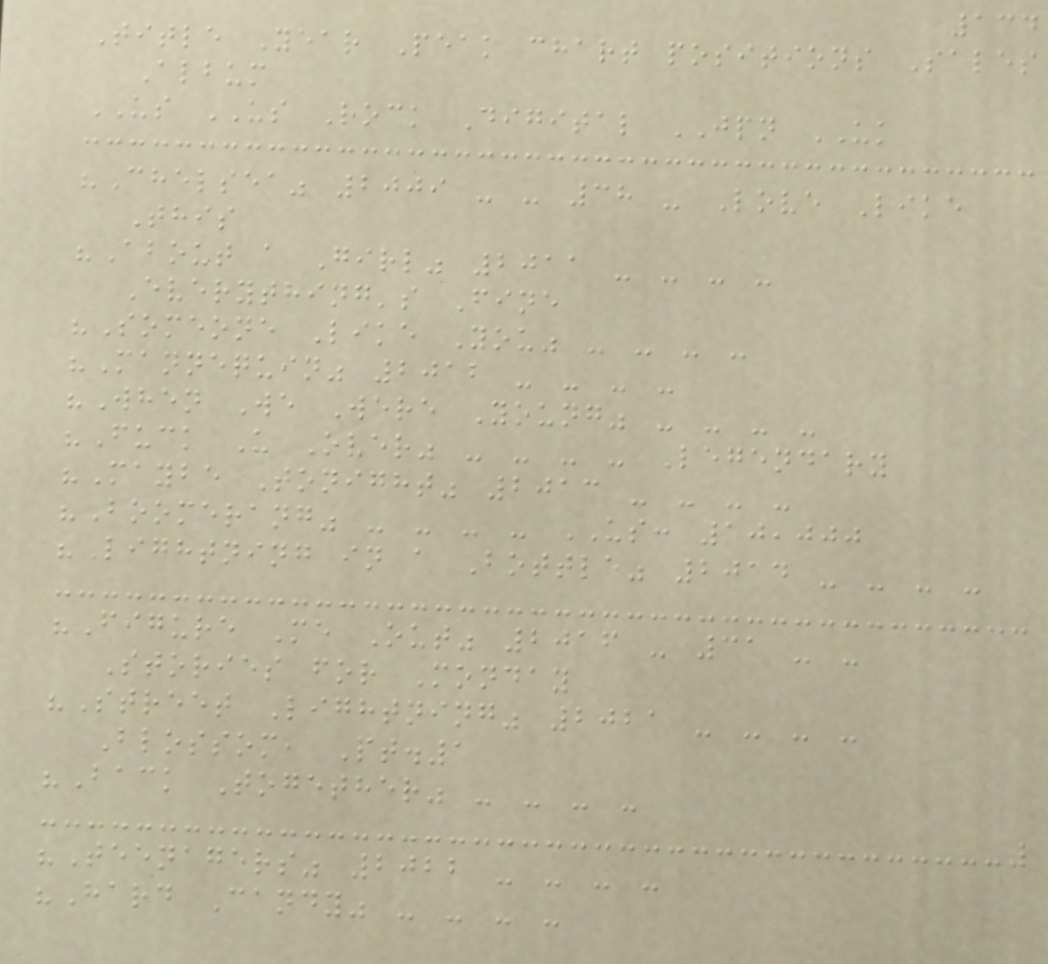134
Title Year Peak chart positions Sales
Album
US US Rock Digital JPN UK
"Chelsea" 2009 - - 38 - Love Like
This
"About a Girl" 2011 - - - -
Everything's Fine
"Someone Like You" - - - -
"Mannequin" 2012 - - - -
"When We Were Young" - - - -
"Fuck U Over" - - - - Legendary
"Maybe Tonight" 2013 - - - -
"Boomerang" - - - - US: 10,000
"Lightning in a Bottle" 2014 - - - -
"Figure Me Out" 2016 - 31 - -
Stories for Monday
"Street Lightning" 2021 - - - -
Blossom, Pt.1
"Back Together" - - - -
"Teenagers" 2022 - - - -
"Hard Candy" - - - -
